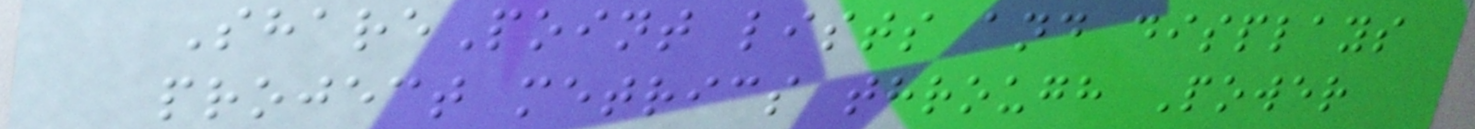SharePoint lists and displays
project metrics through Power
